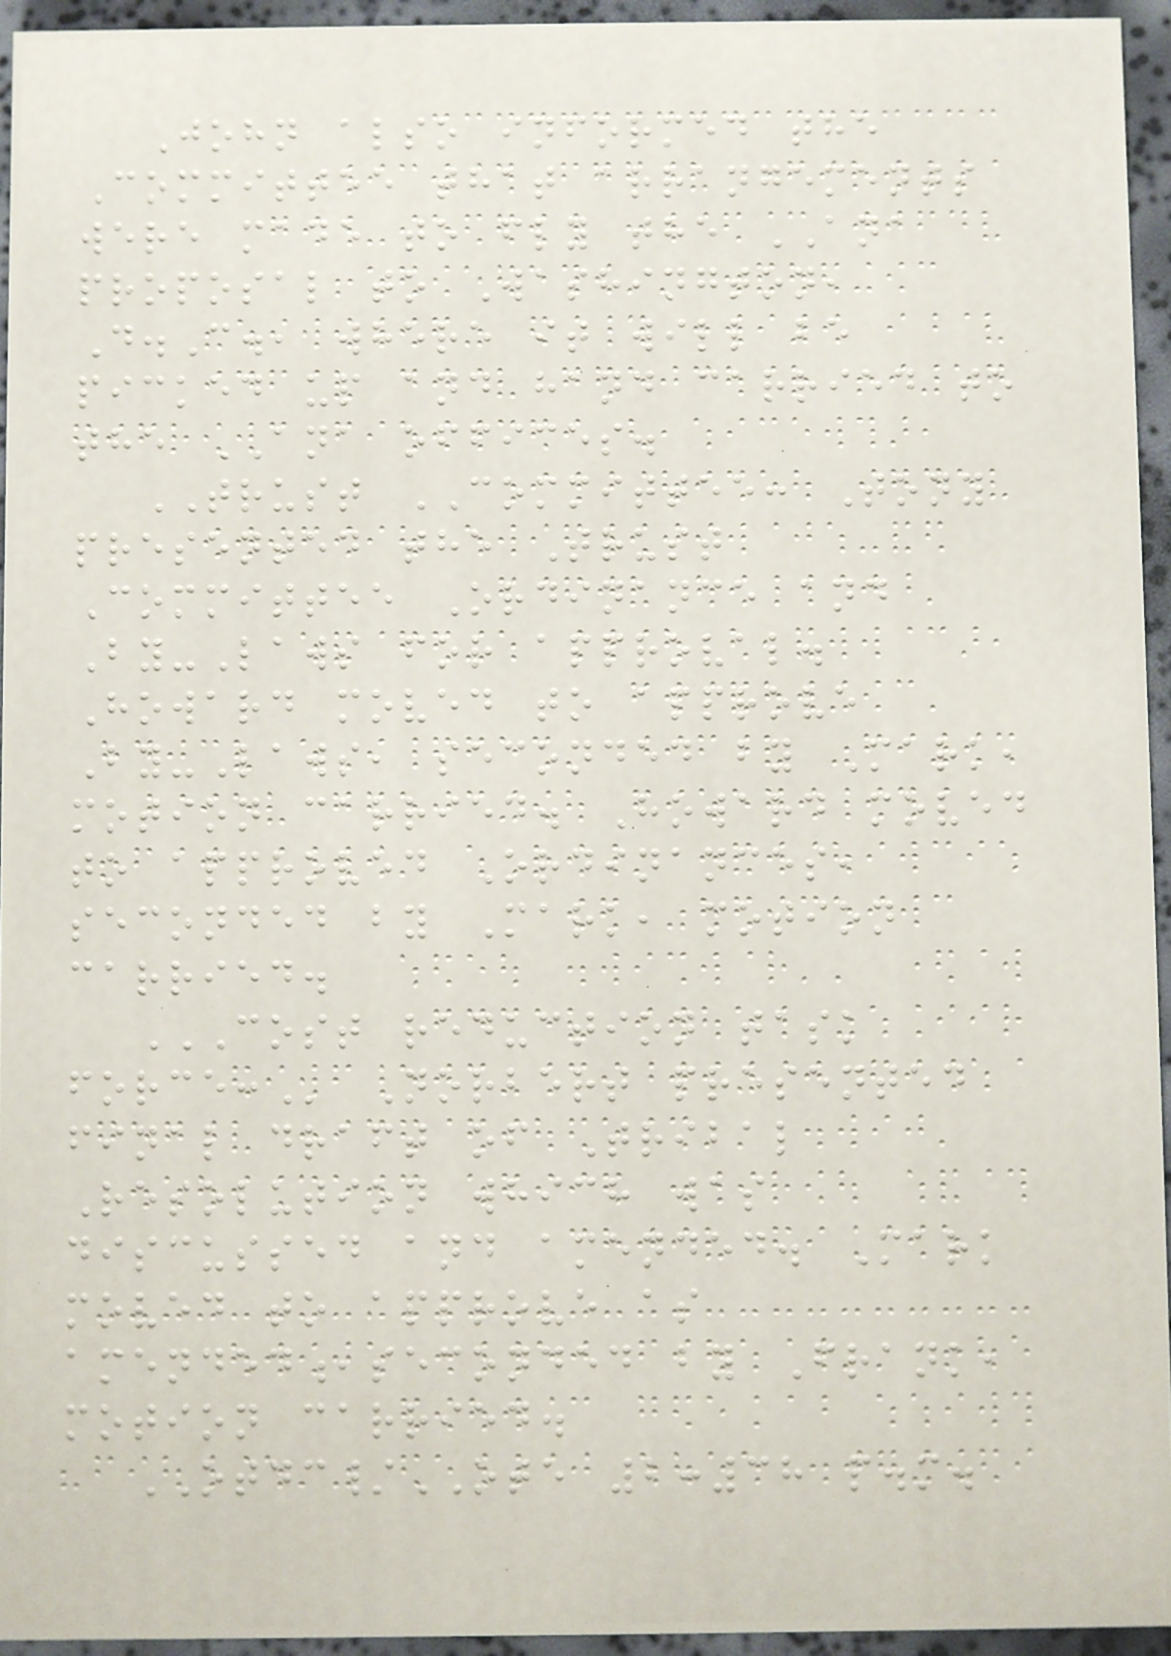John also informed the
Committee that arrangements
were made to fly the ANA
proposal to Washington,
D.C., where it will be
picked up and hand carried to
the ANA offices.
TRUST COMMITTEE: Tony
presented the Trust
Committee Ordinance and
By-Laws for approval.
Howard moved to approve
By-Laws, seconded by Mark,
motion carried. Howard moved
to approved Ordinances,
seconded by Mark, motion
carried.
COST REDUCTION TASK
FORCE: Norbert presented
final draft of Tribal
Resolution which was
discussed and amended. Mark
moved to approve as
amended,seconded by Frank,
motion carried.
OTDC/OTE 2:38 p.m.
